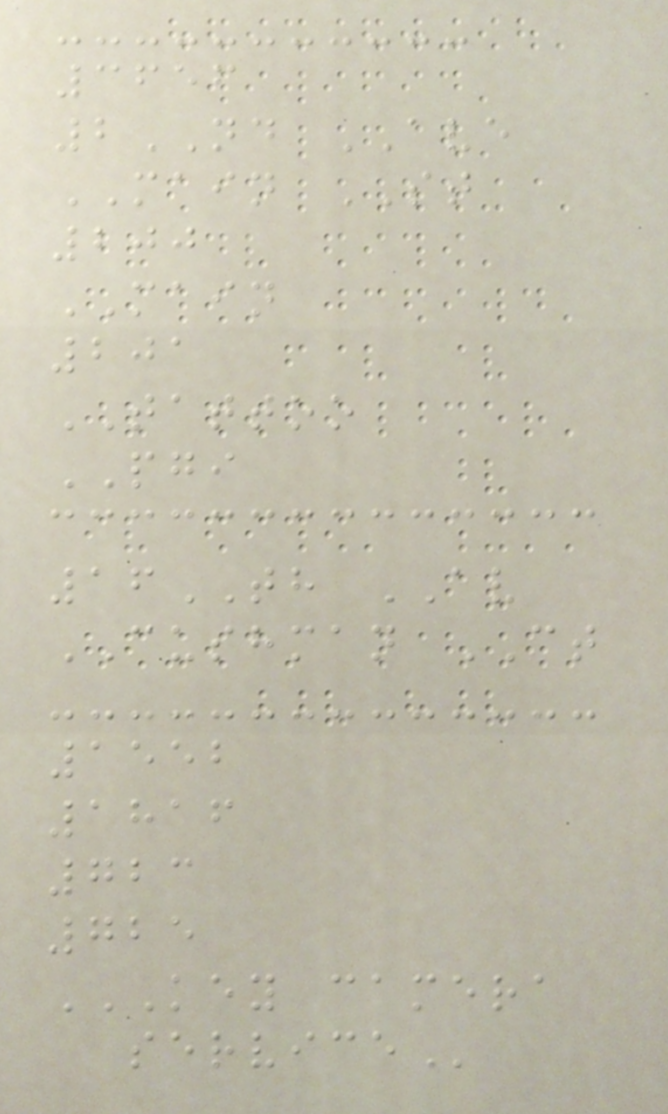3656
2ND AVE
MAIN ST
200
MAIN
201
TATTOO
PGI
16TH AV
CUSHMAN CT
1552
1816
723
725
KEY CAMERA
SERVICE
